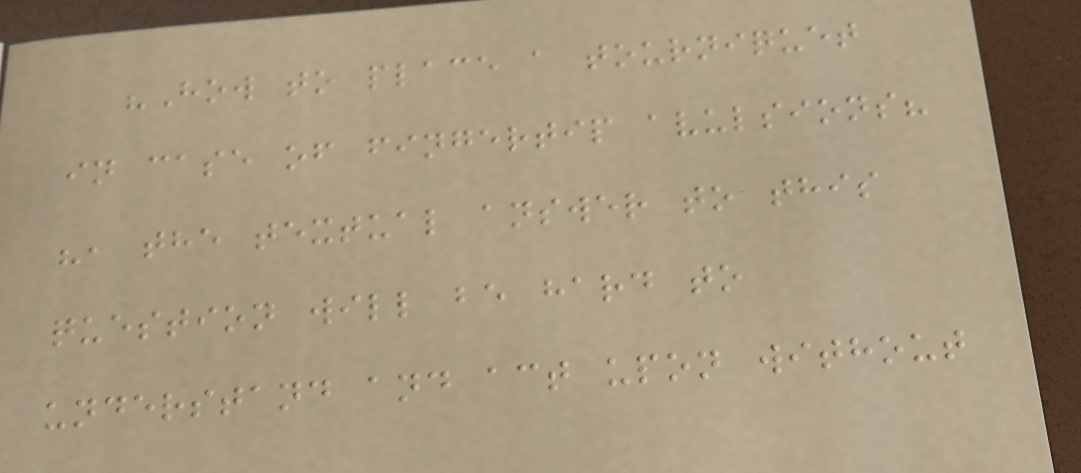"How to place a tourniquet
in case of fingertip avulsions?
", the textual answer to this
question will be hard to
understand and act upon without
